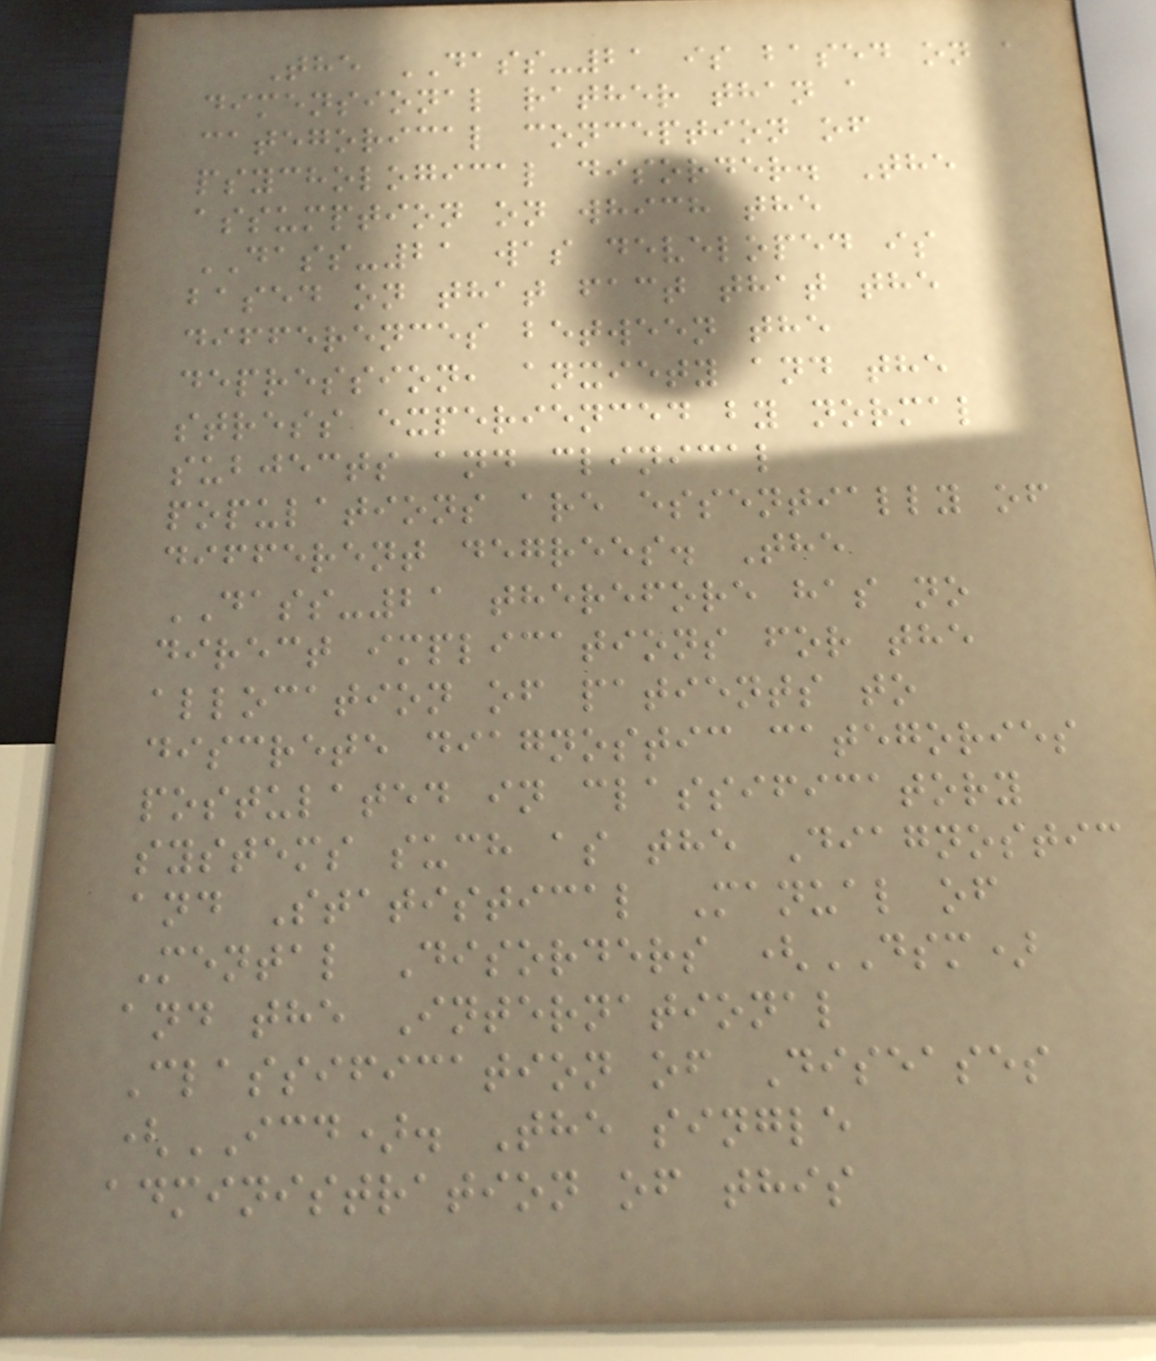The DASS-21 is based on a
dimensional rather than a
categorical conception of
psychological disorder. The
assumption on which the
DASS-21 was developed is
based on that fact that the
differences between the
depression, anxiety and the
stress experienced by normal
subjects and clinical
populations are essentially of
different degrees. The
DASS-21 therefore has no
direct implications for the
allocation of patients to
discrete diagnostic categories
postulated in classificatory
systems such as the Diagnostic
and Statistical Manual of
Mental Disorders (DSM)
and the International
Classification of Diseases
(ICD). The single
administration of this
